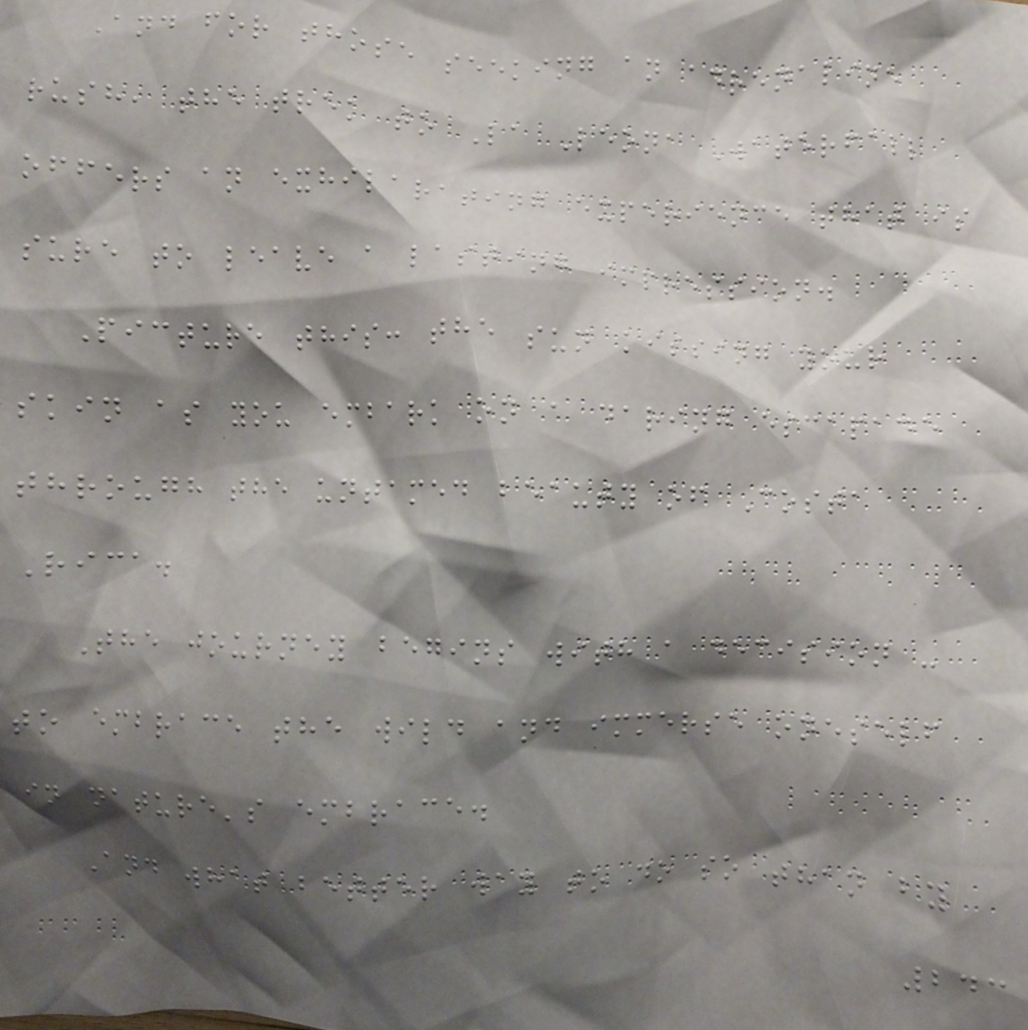And for those seeking an adrenaline
rush, the trek to La Leona Waterfall
offers an exhilarating experience that is
sure to leave a lasting impression.
Picture this: the sun kissing your
skin as you embark on a daring escapade
through the untamed beauty of Costa
Rica.
The journey begins with a decision -
to embrace the wild and immerse oneself
in nature's embrace.
And what better way to do so than by
243
